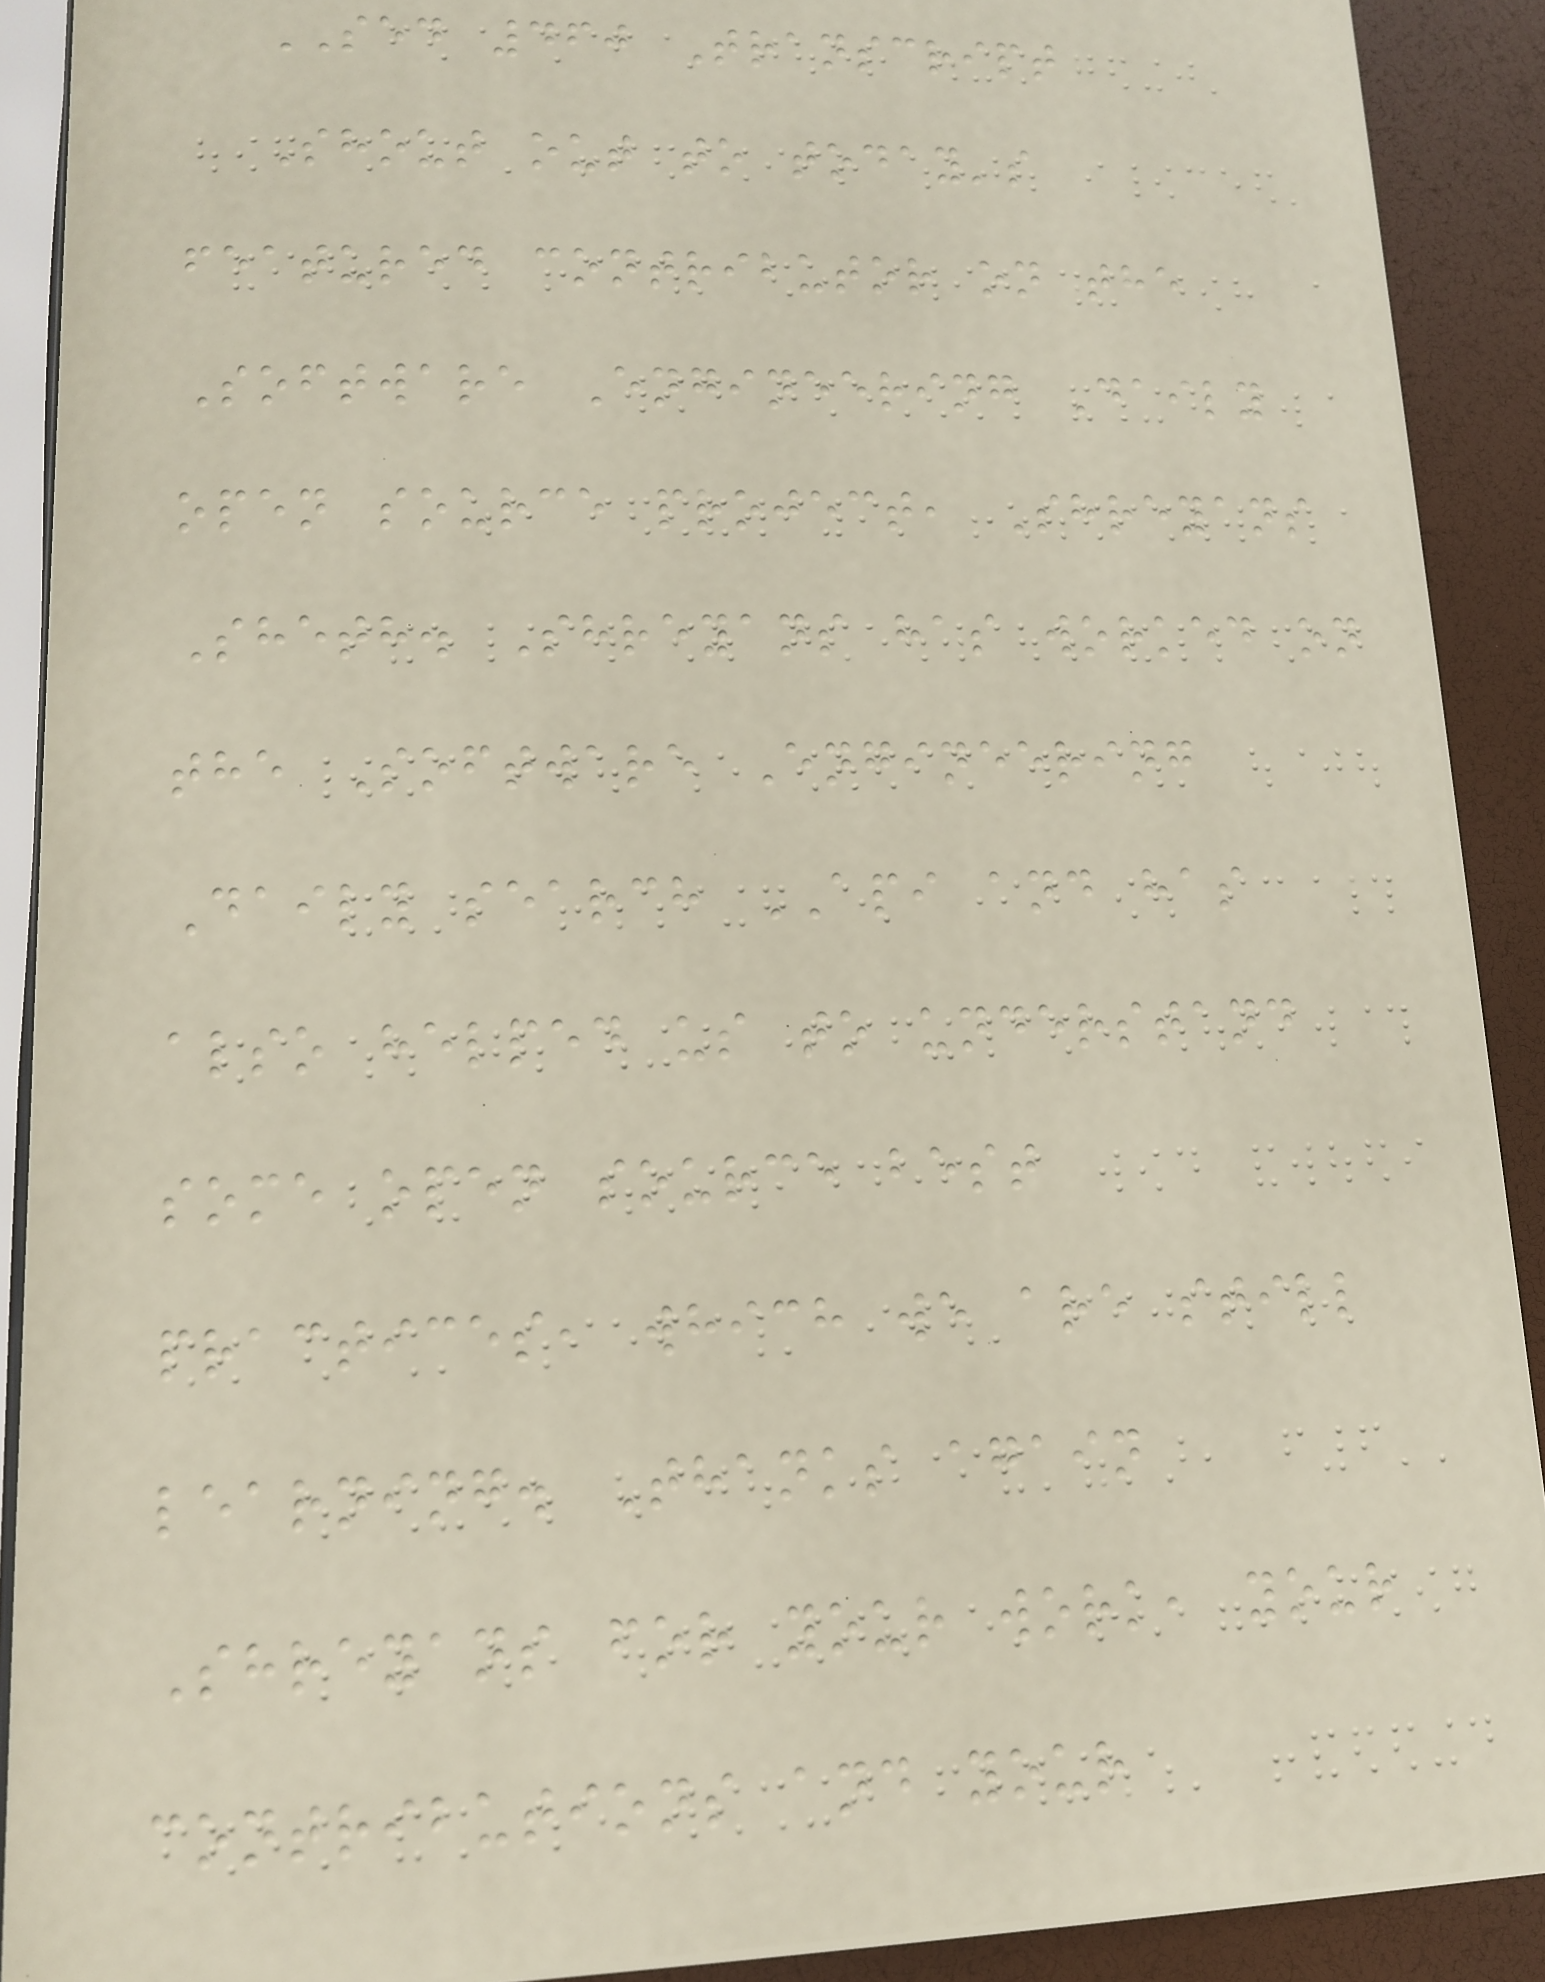SED 460 Transcript
Shout out to today's
featured contributor on the
Software Engineering Daily
open source project, Shreyans
Sheth. Shreyans has worked on
the Software Engineering
Daily search API and has
also helped us to understand
some open source best
practices, which we are still
learning. Thanks again
Shreyans for your work, your
contributions and your
